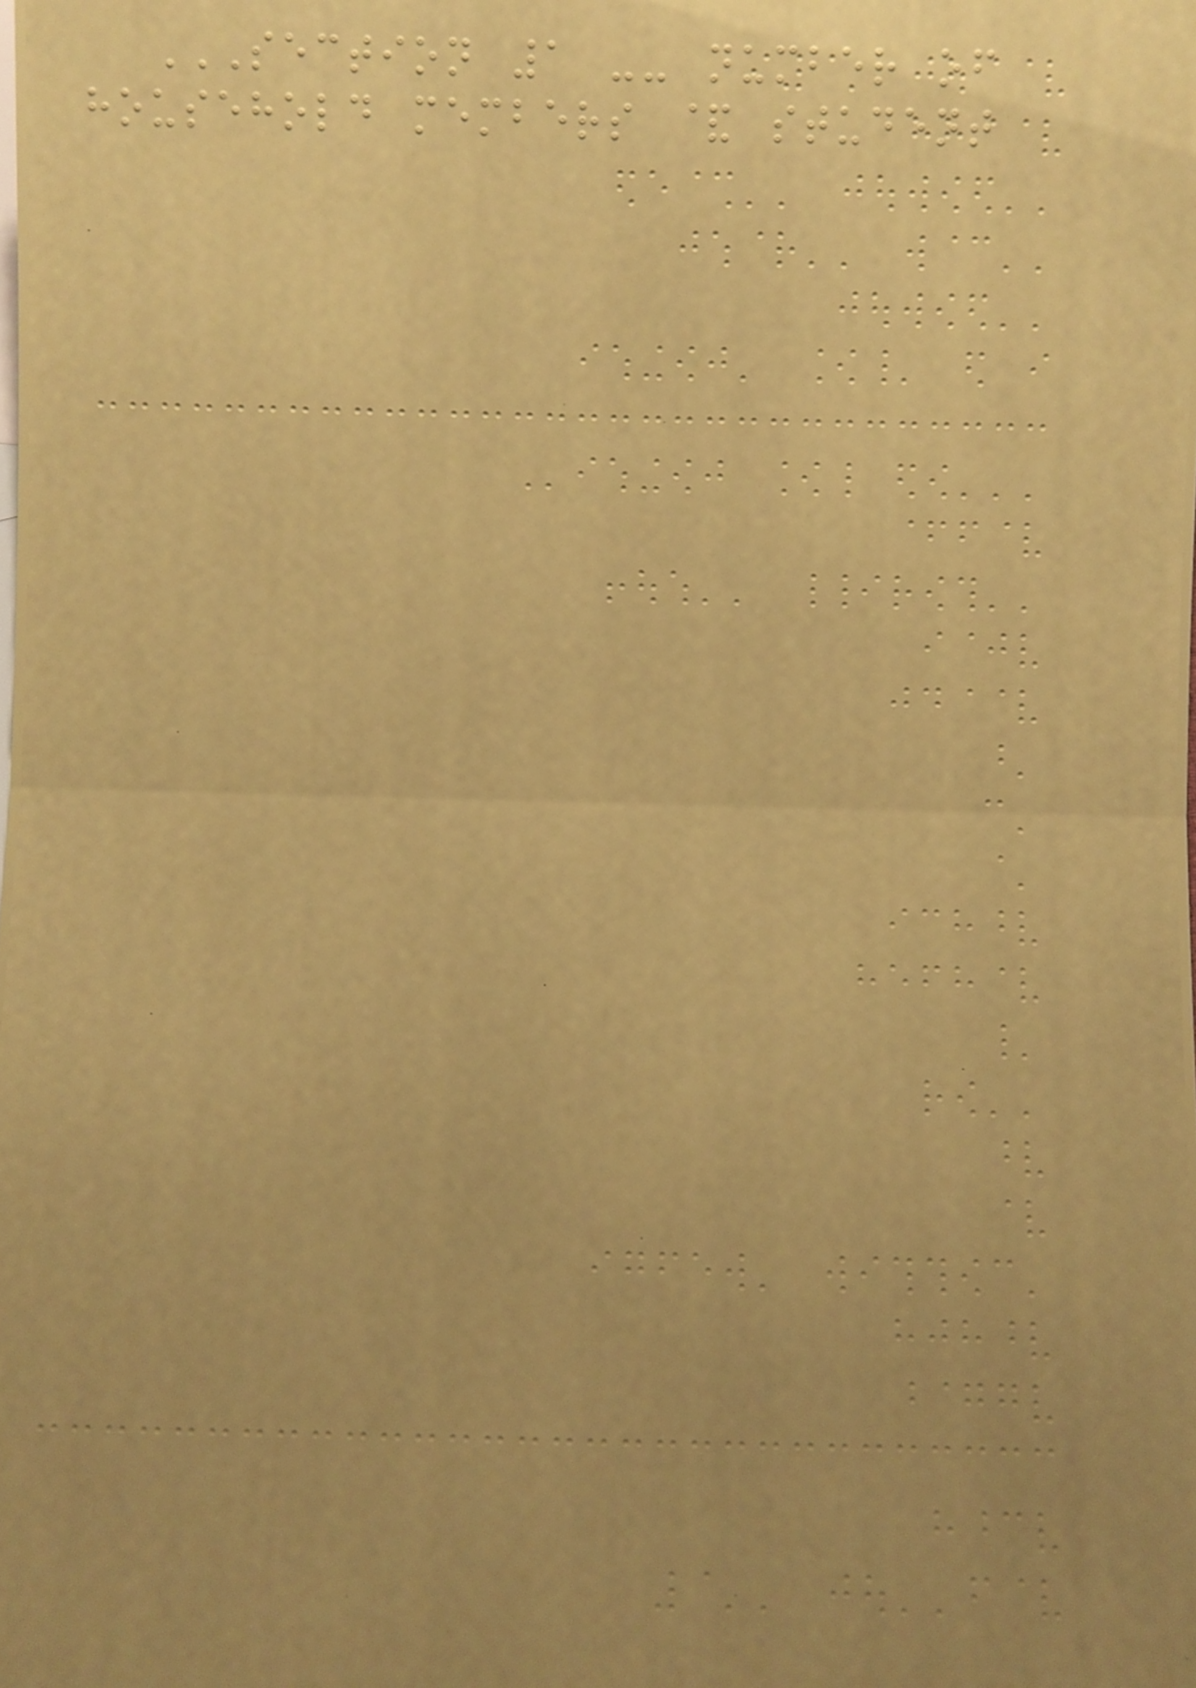SECTION 1 -- NUMBER OF
HOUSEHOLD MEMBERS & STUDENT
